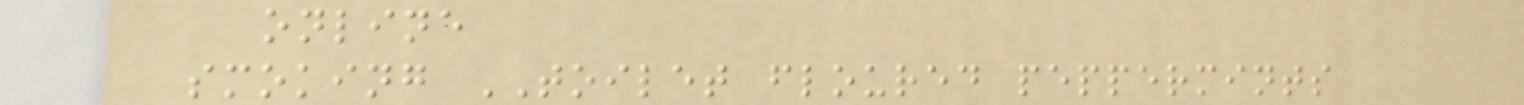online
smoking TOILET floured peppermints
